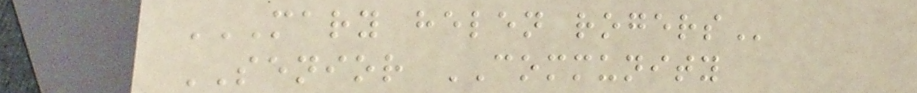MARY HELEN ROGERS
SENIOR COMMUNITY
